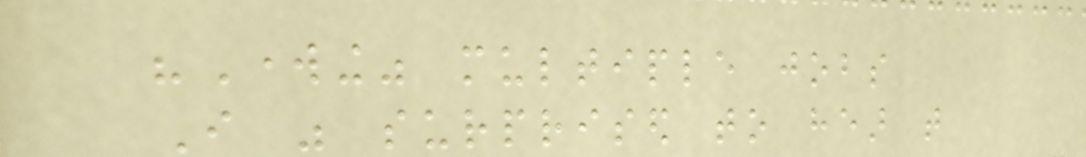"Working" multiple jobs
I was surprised to hear that
